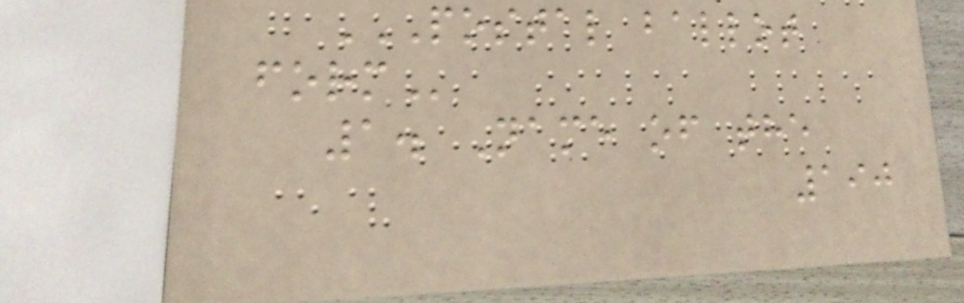POSTAL BALLOT
FORM
1. Name of the
190
